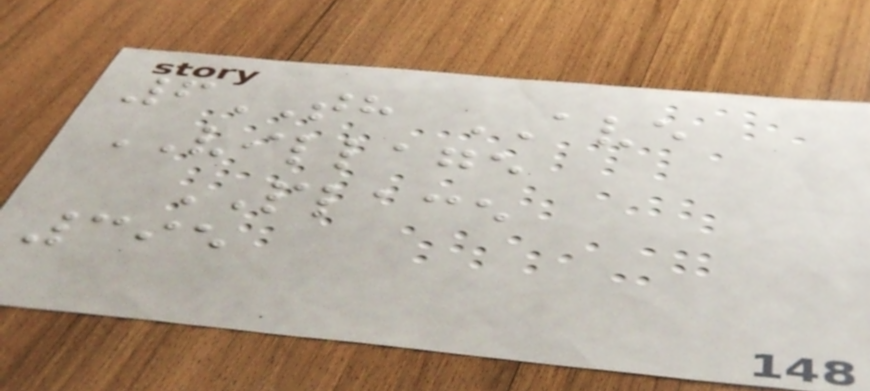6TH AVE
VILLAGE
PLACE
395
